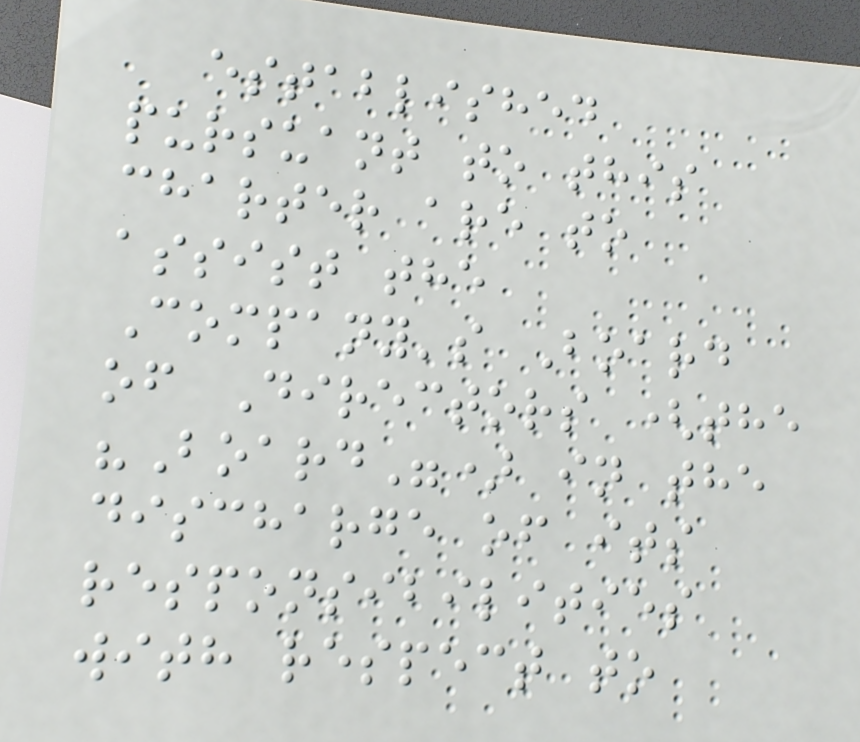established
pursuant to this
charter are to
assist the
Company's Board
of Directors (the
"Board") in the
discharge of its
responsibilities
with respect to
